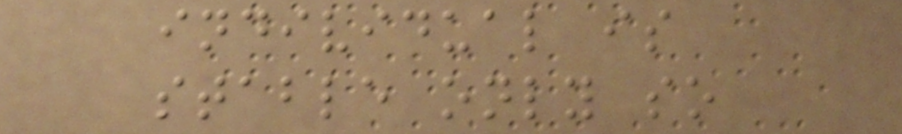individual is
stable only so
